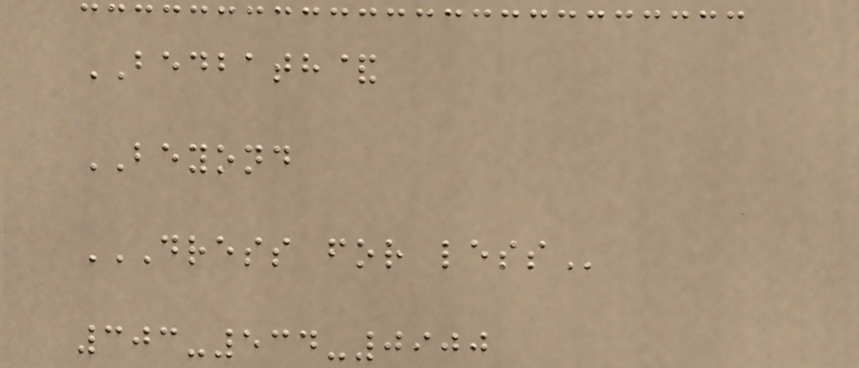BEDBATH&
BEYOND
DRESS FOR LESS
303-534-0900
